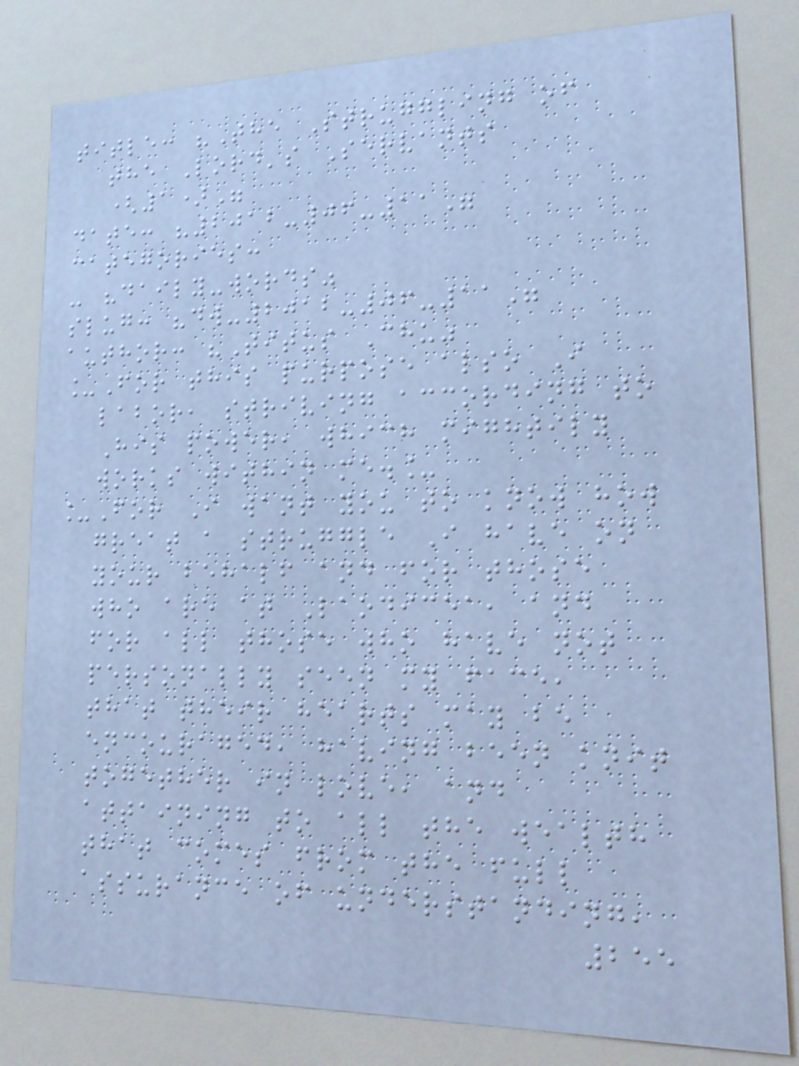title: "The Struggling of
the Lord's Servants
(1)"
date: "2012-06-11"
categories:
- "daily-words"
slug: "dw-2012-06-11"
author: "Titus Chu"
_For this purpose also I
labor, striving according to
His power, which mightily
works within me._
_For I want you to know how
great a struggle I have on
your behalf and for those
who are at Laodicea, and
for all those who have not
personally seen my face,
that their hearts may be
encouraged, having been knit
together in love, and
attaining to all the wealth
that comes from the full
assurance of understanding,
255
